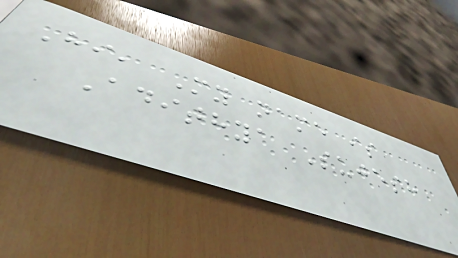Hi, My name is
Adithya Sujesh
